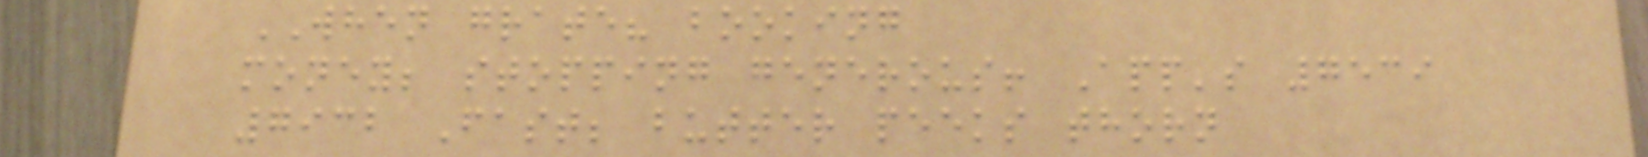WHEN grate? booking
money; stopping generous! App's 7539
7932 Fast; butter peeks thorn
